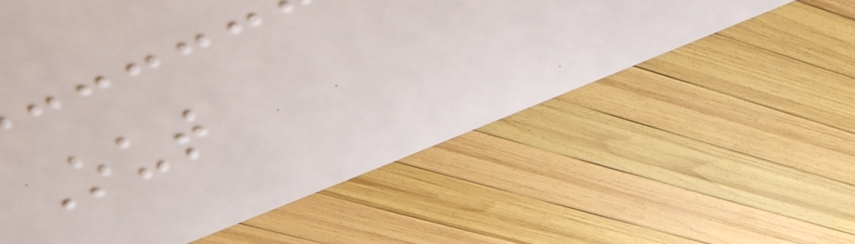Out
